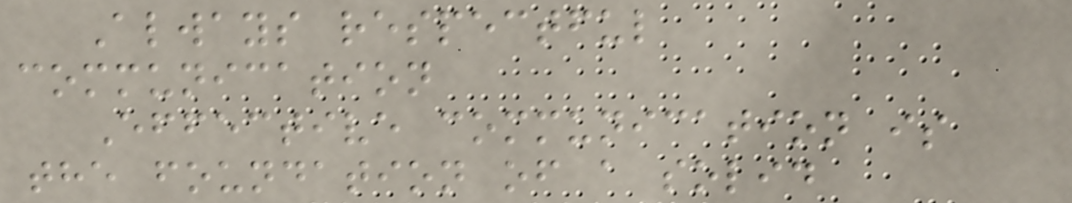Always respectful
communication
Effective communication is
the foundation of a solid
